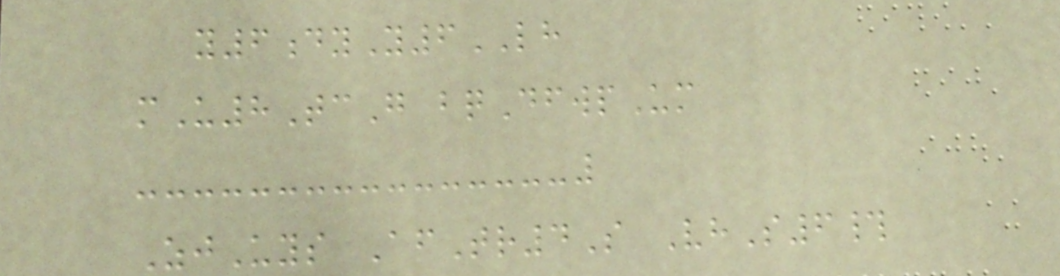y6dyY6LH
mU8TcG bqDfwpUm
ZjUys AfTr4S VhS6#
